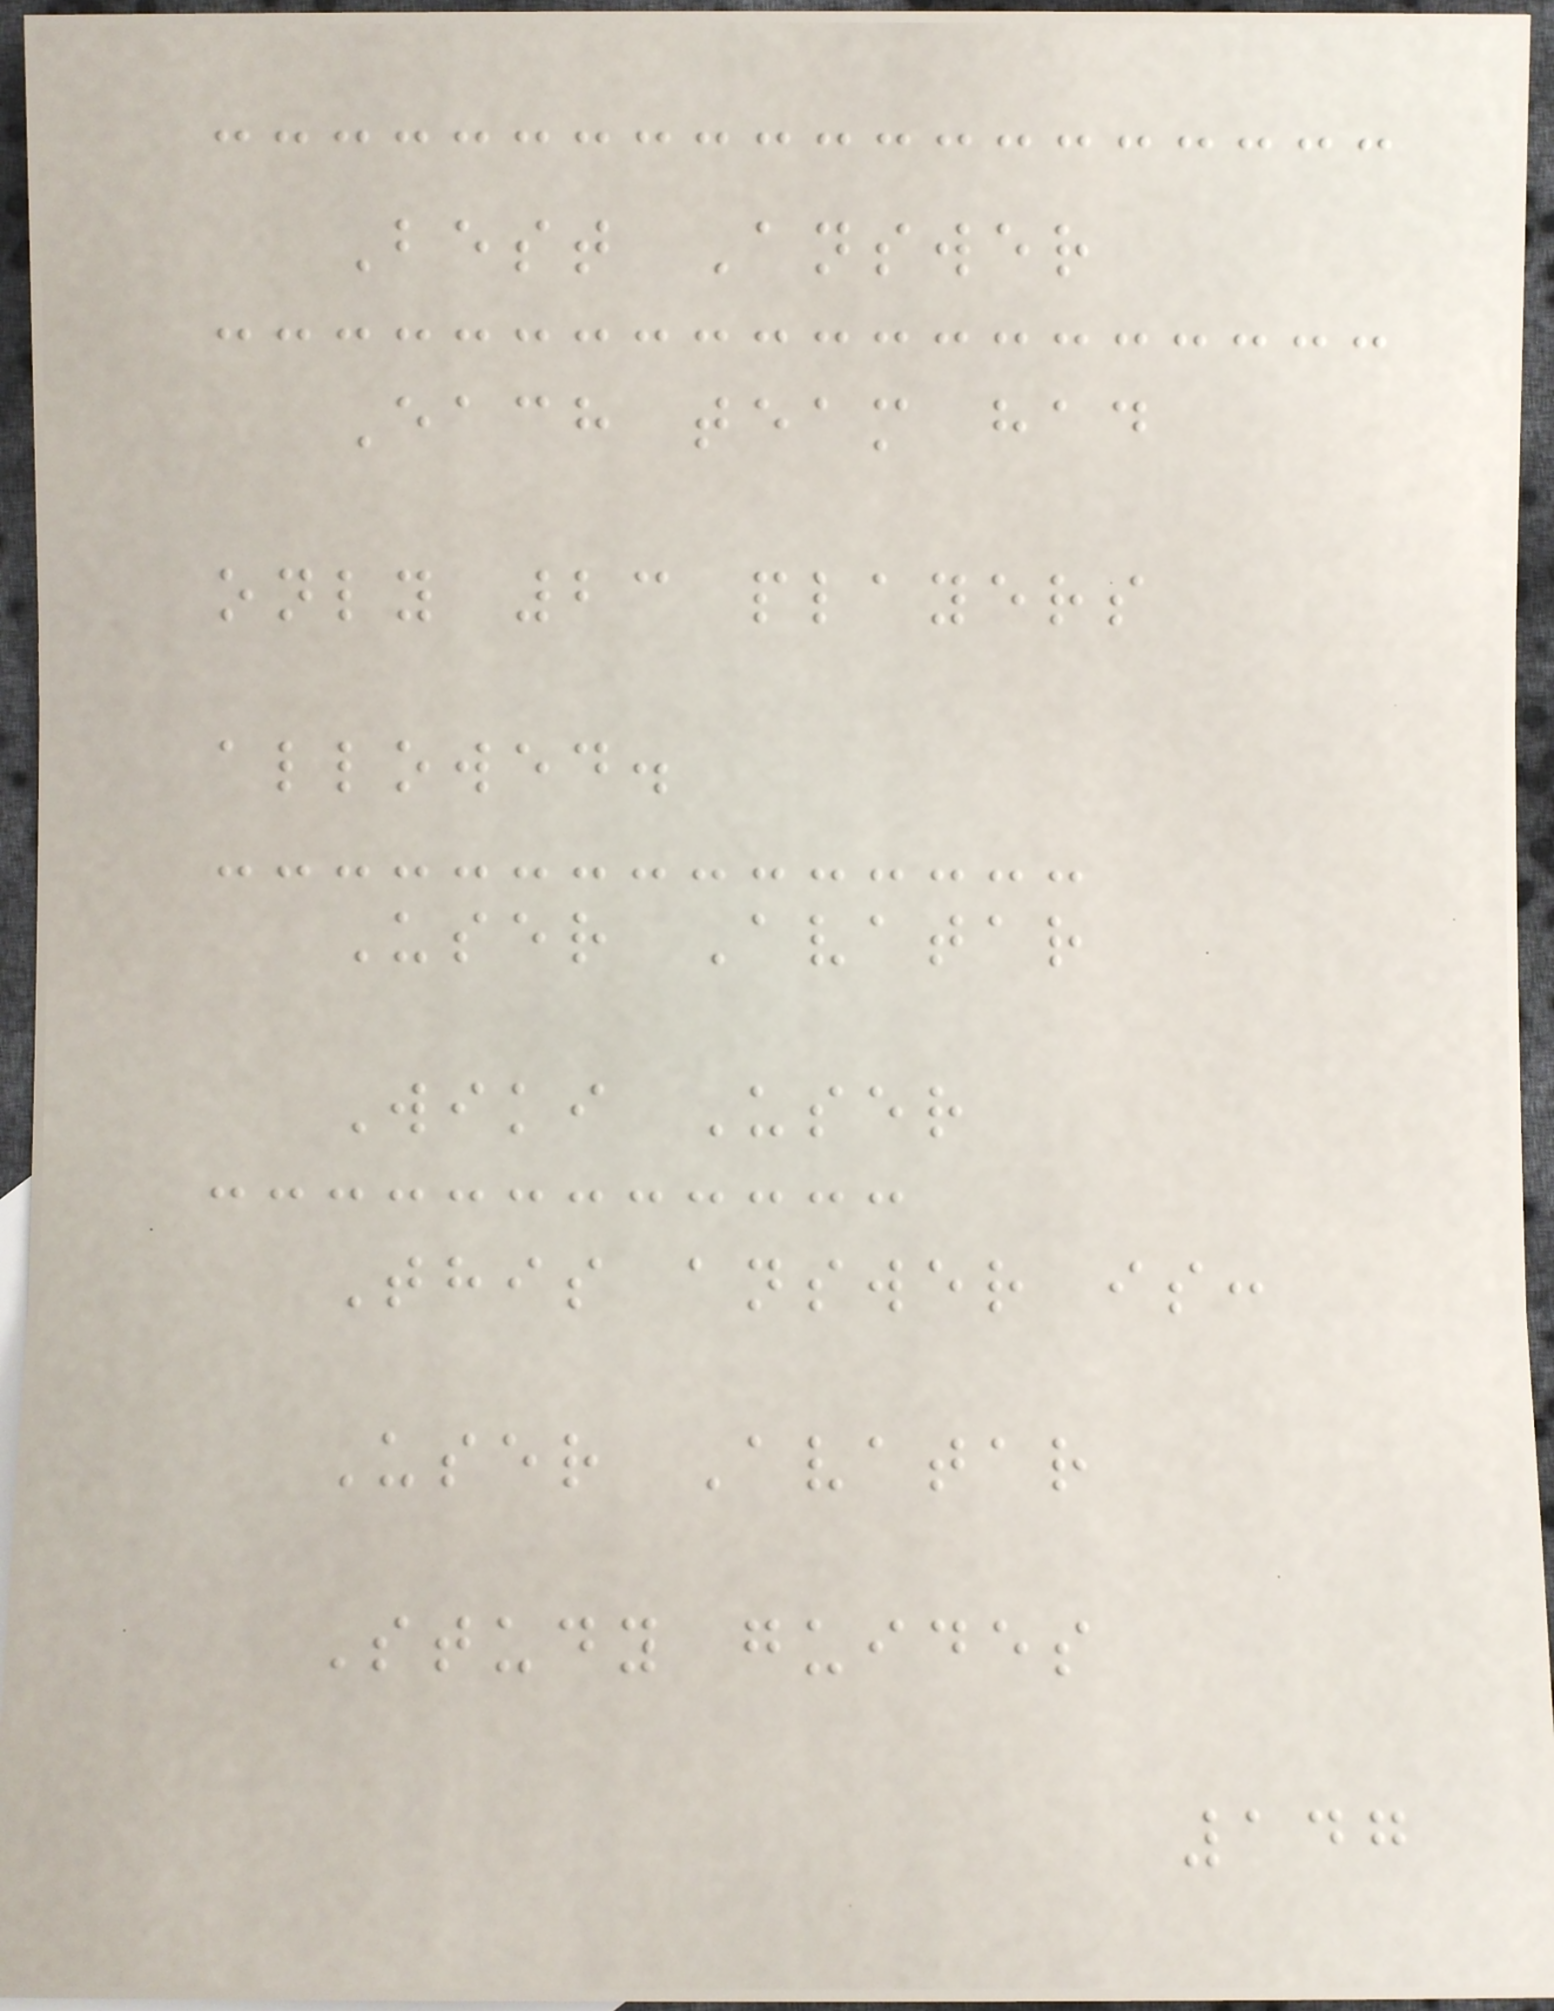Best Answer
Each team had
only 23 players
allowed.
User Avatar
Wiki User
This answer is:
User Avatar
Study guides
147
